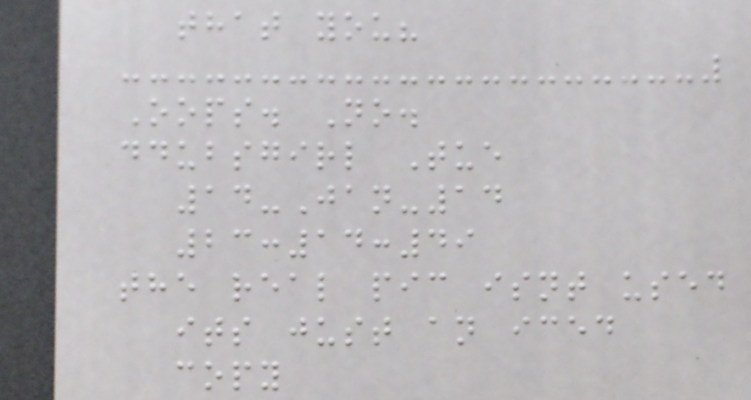that you?
Oops. No.
ddubsgirl Tue
14-Jan-14
23:14:49
the real pic isnt used
its just an iced
copy
